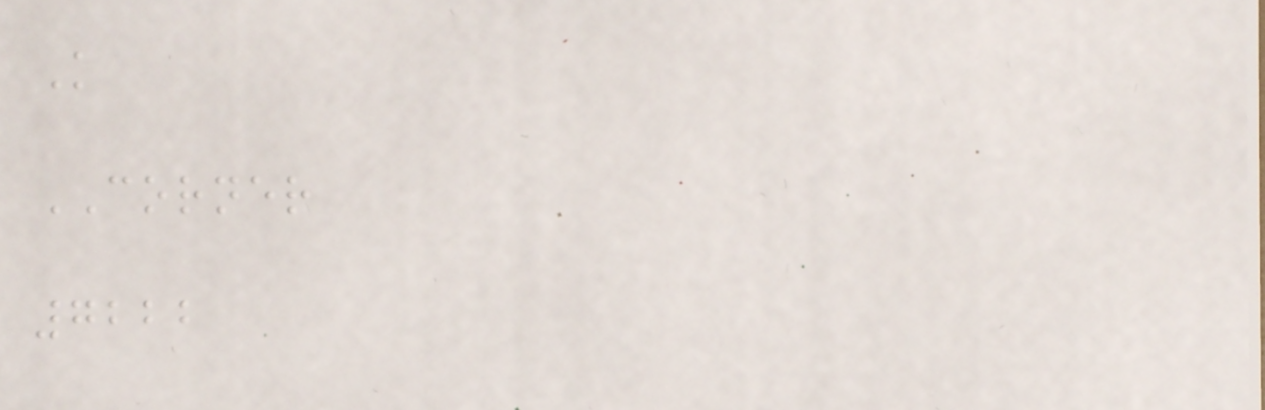K
CORNER
7222
